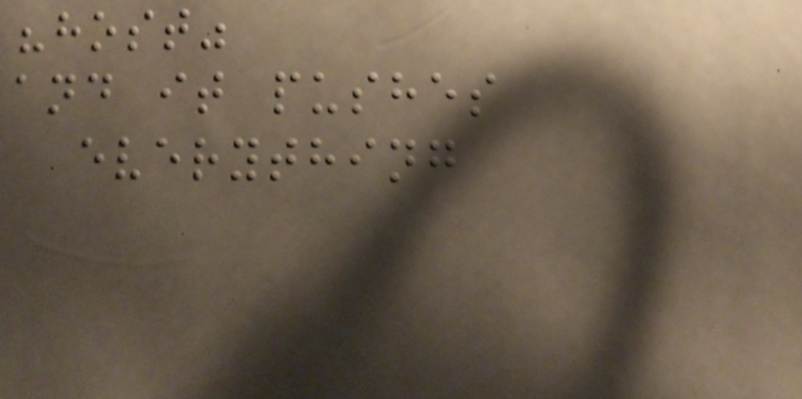"host"
and it pushes
everything
